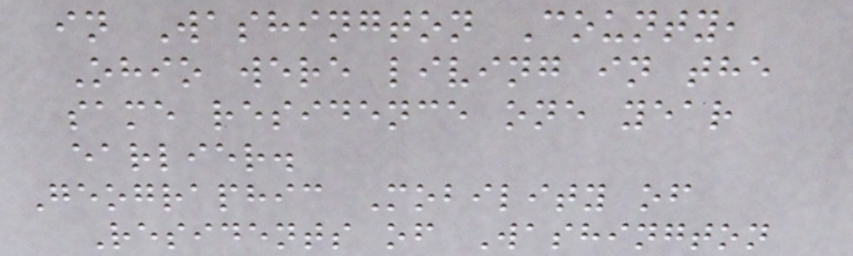in Washington County,
Ohio were living in the
same residence one year
earlier.
Geographic Mobility of
Residents of Washington
